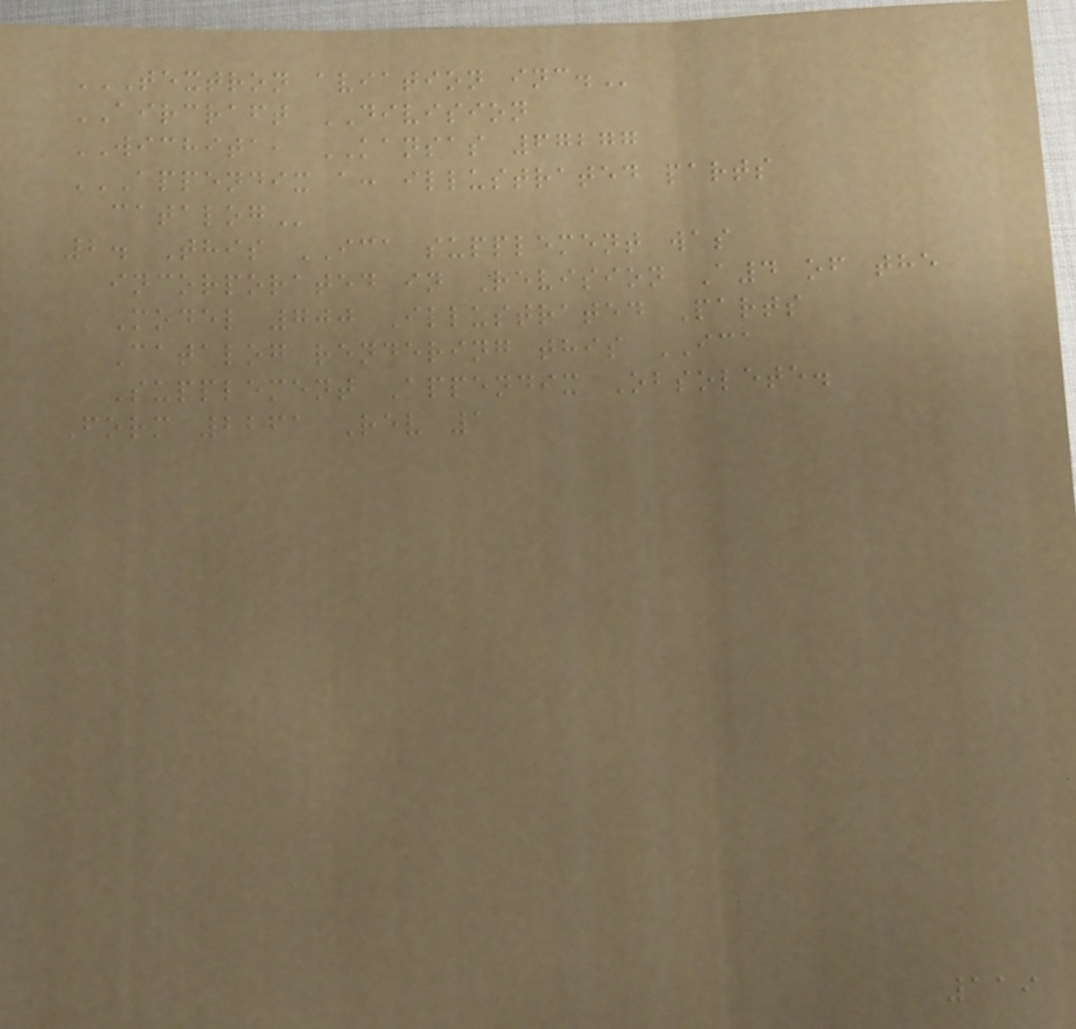TEXTRON AVIATION INC.
AIRCRAFT DIVISION
WICHITA, KANSAS 67277
APPENDIX A: ILLUSTRATED PARTS
CATALOG
2. This ICA supplement was
incorporated in Revision A4 of the
Model 700 Illustrated Parts
Catalog rendering this ICA
Supplement Appendix Obsolete.
Form 2261 Rev 1
119
